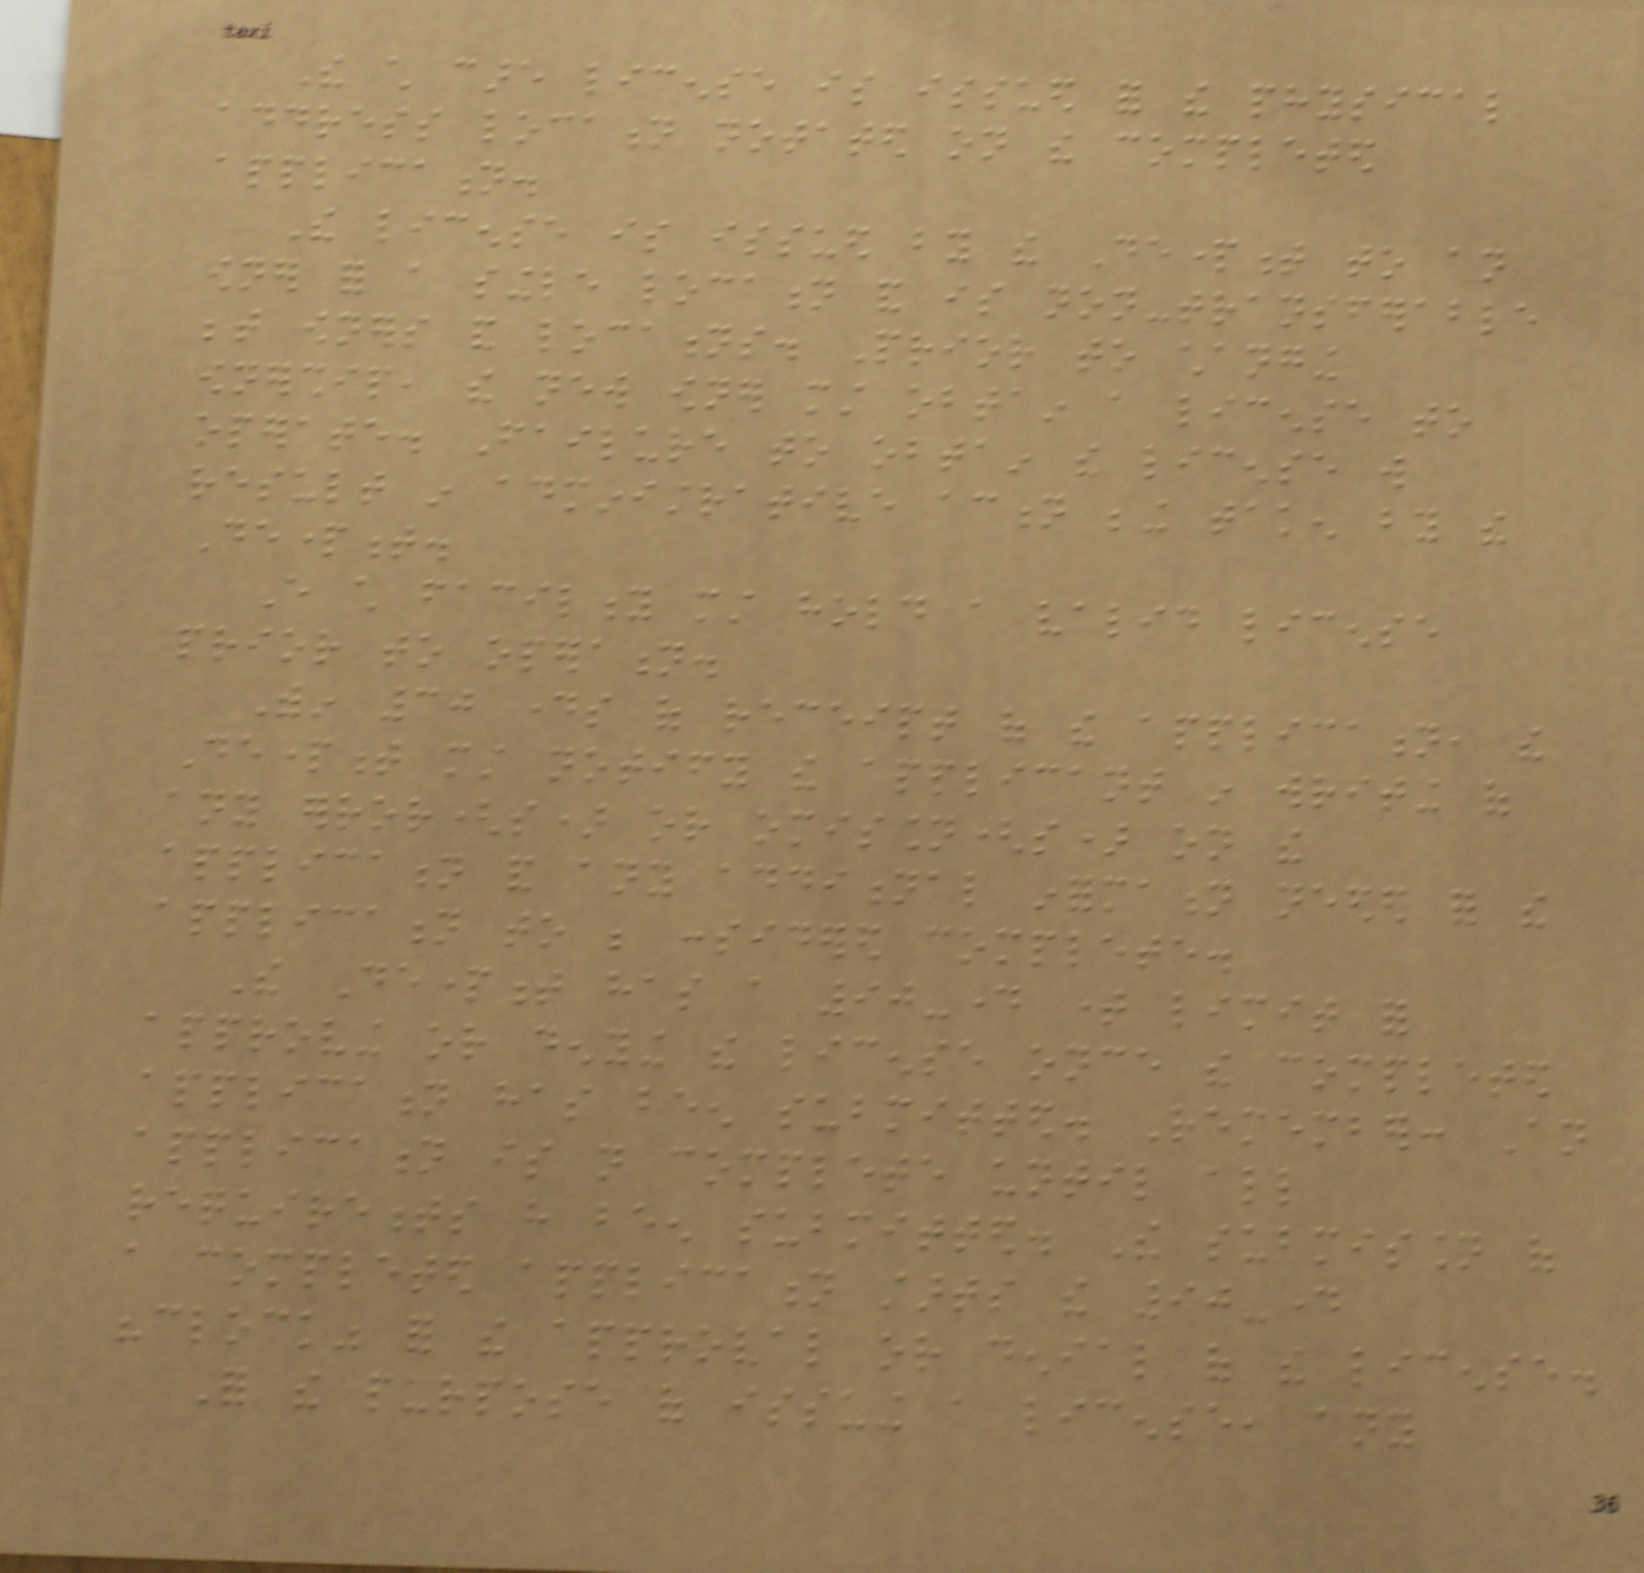The child care license is issued for the physical
address location notated on the completed
application.
The license is issued by the Department to an
owner for a single location and is non-transferable
between owners and locations. Prior to changing
ownership, the new owner must obtain a license to
operate. Failure to obtain the license will
result in administrative action being taken by the
Department.
Every child facility must hold a valid license
prior to operation.
Within 30 days of receipt of the application, the
Department must notify the applicant in writing of
any error(s) or omission(s) on the
application and any additional information needed for the
application to be considered complete.
The Department has a 90-day time limit for
approving or denying the license once the completed
application has been submitted. Remember: An
application is not complete until all
requirements have been submitted. The submission of
a completed application starts the 90-day
"clock" for the approval or denial of the license.
For the purpose of issuing a license, any
